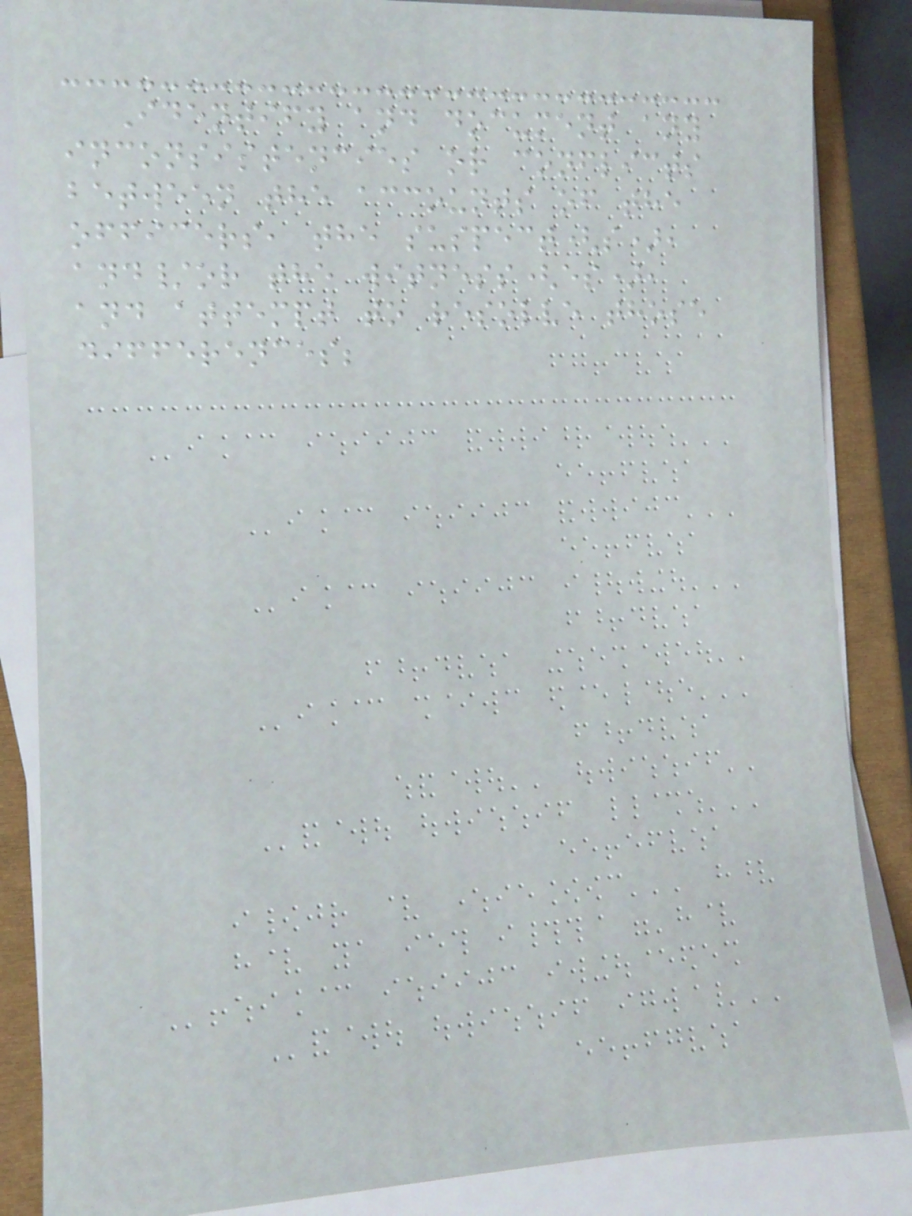Identify and document any
inconsistencies or conflicts
between the accounts of the
officers, the suspect(s),
and/or the witness(es),
and attempt to resolve those
differences;
